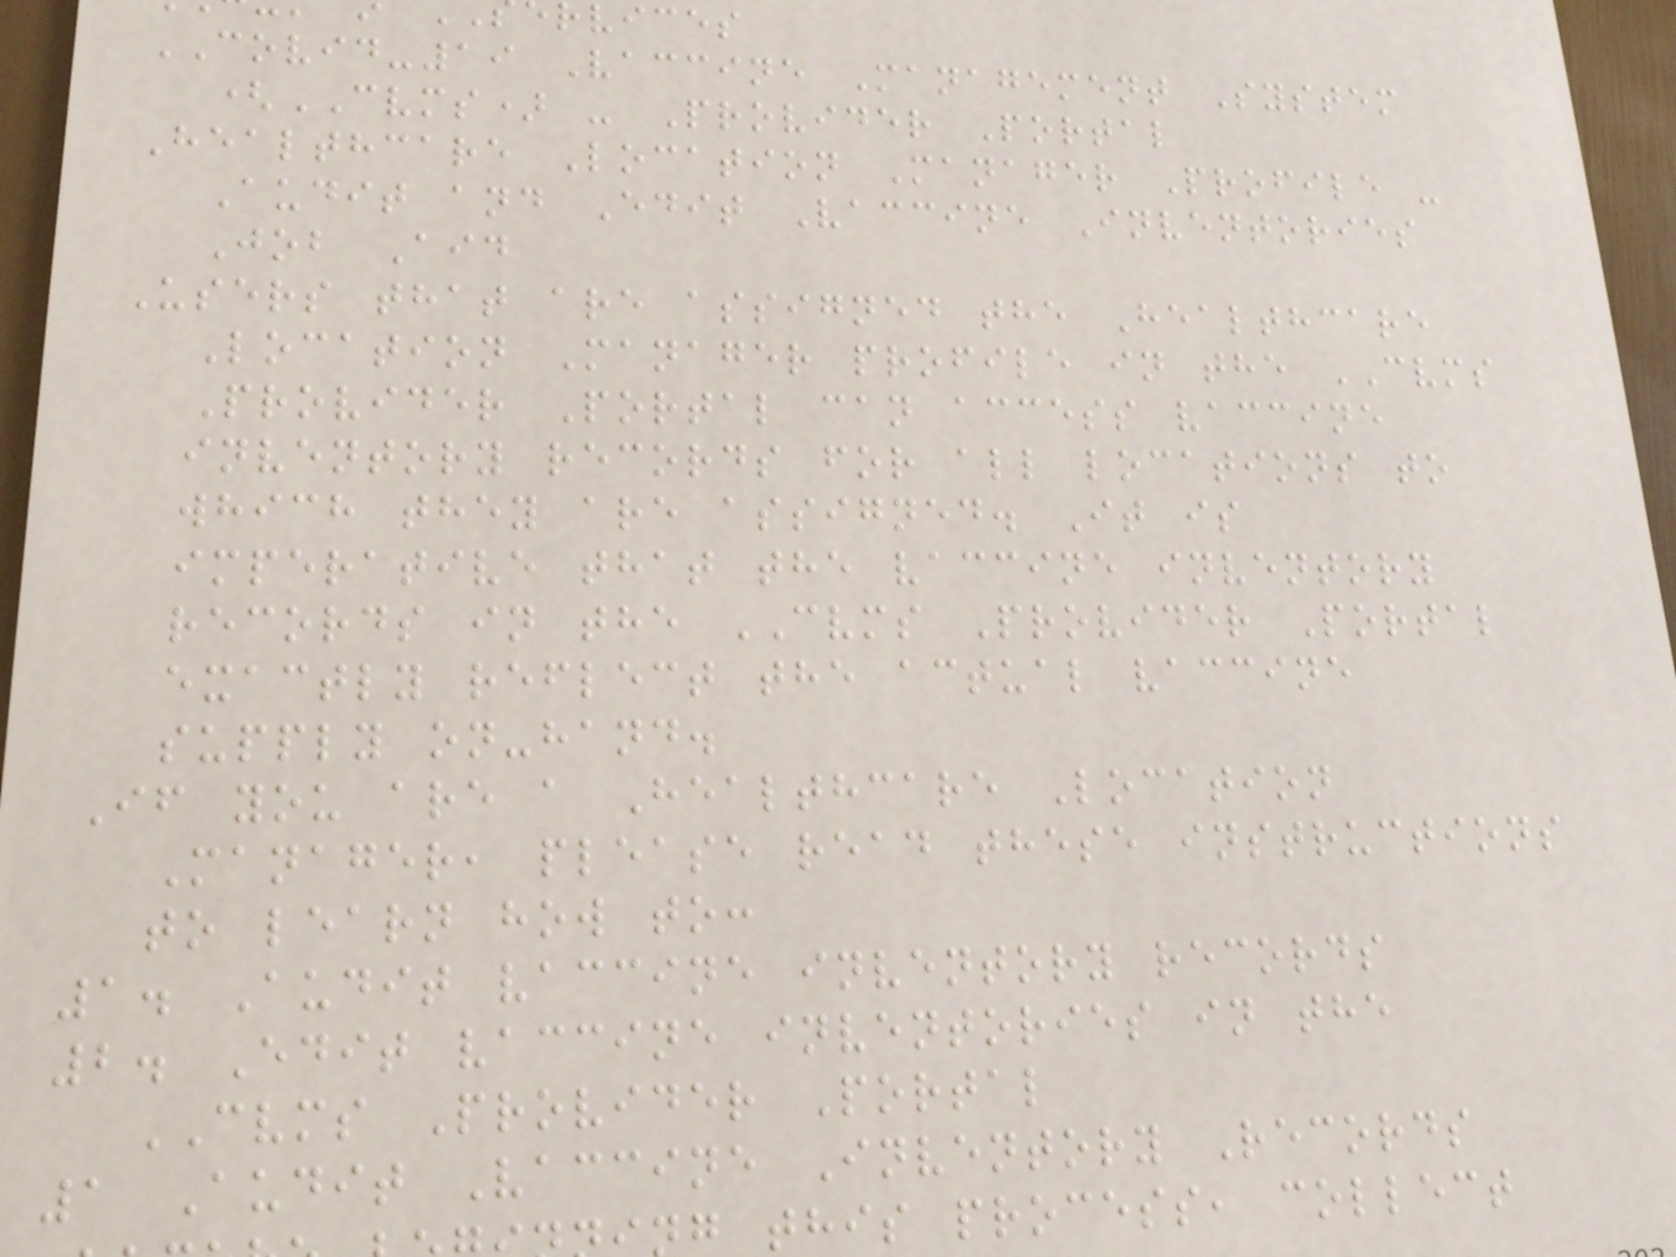rvices
COVID-19 Vaccine Management System
(CVMS) - Provider Portal
Healthcare Location Manager Profile -
Audit and Edit Vaccine Inventories
Job Aid
Users that are assigned the Healthcare
Location Manager profile in the CVMS
Provider Portal can access vaccine
inventory records for all locations to
which they are assigned. It is
imperative that the vaccine inventory
records in the CVMS Provider Portal
exactly reflect the actual vaccine
supply on-hand.
If you are a Healthcare Location
Manager, please read these instructions
to learn how to:
1. Audit vaccine inventory records
2. Edit vaccine inventories in the
CVMS Provider Portal
1 Audit Vaccine Inventory Records
g this process, collect
